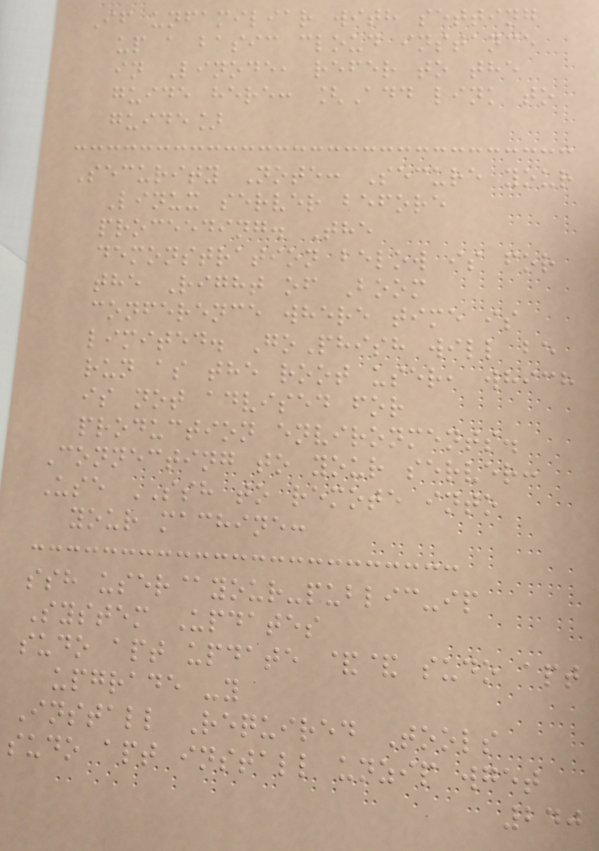If unfamiliar with setting
up a basic cloud instance
in Linode, refer to the
guide here: [Add link to
guide]
Security Note: Secure your
Linux server before
proceeding. The
demonstration below is for
the Right of Boom
conference where time is
limited. GoPhish will be
run as the root user, which
is not advised for
production environments.
Connecting to your server:
Use SSH to remote into
your machine:
ssh user@your-public-ip
System Updates
sudo apt update && sudo apt
upgrade -y
Install Required Tools
sudo apt install unzip wget
240
